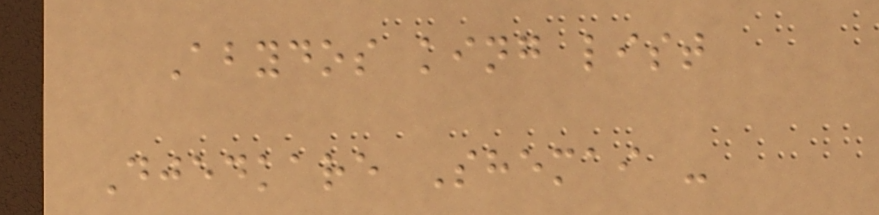Abydos king list
Djedkare Shemai -
